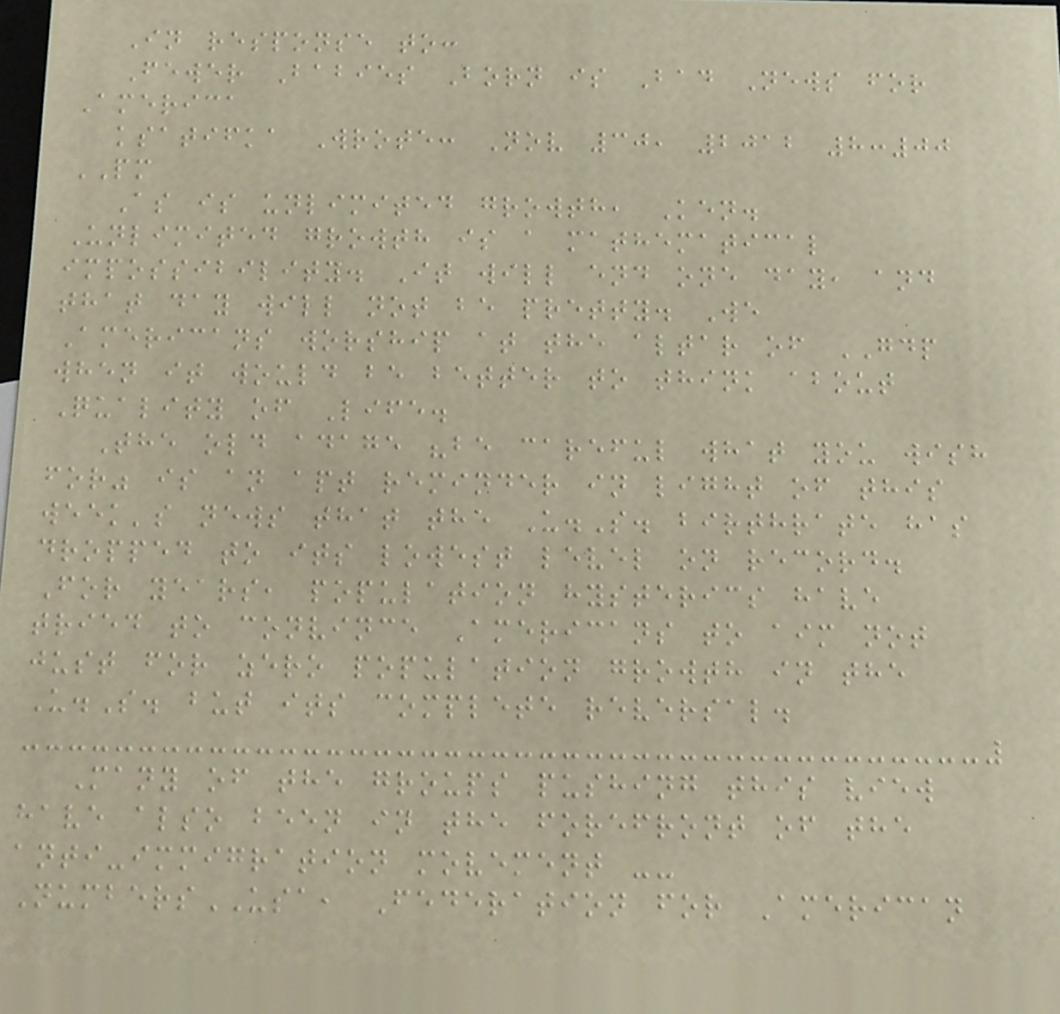In response to:
Fewer Babies Born is Bad News for
America
ksatifka Wrote: Nov 30, 2012 8:00
PM
As is unlimited growth, Ken.
Unlimited growth is a mathematical
impossibility. It will end one day, and
that day will not be pretty. We
Americans worship at the altar of GDP
when it would be better to think about
Quality of Life.
The old adage "be careful what you wish
for" is an apt reminder in light of this
week's news that the U.S. birthrate has
dropped to its lowest level on record.
For years, population hysterics have
tried to convince Americans to aim not
just for zero population growth in the
U.S. but its complete reversal.
Many of the groups pushing this view
have also been in the forefront of the
anti-immigration movement --
NumbersUSA, Federation for American
